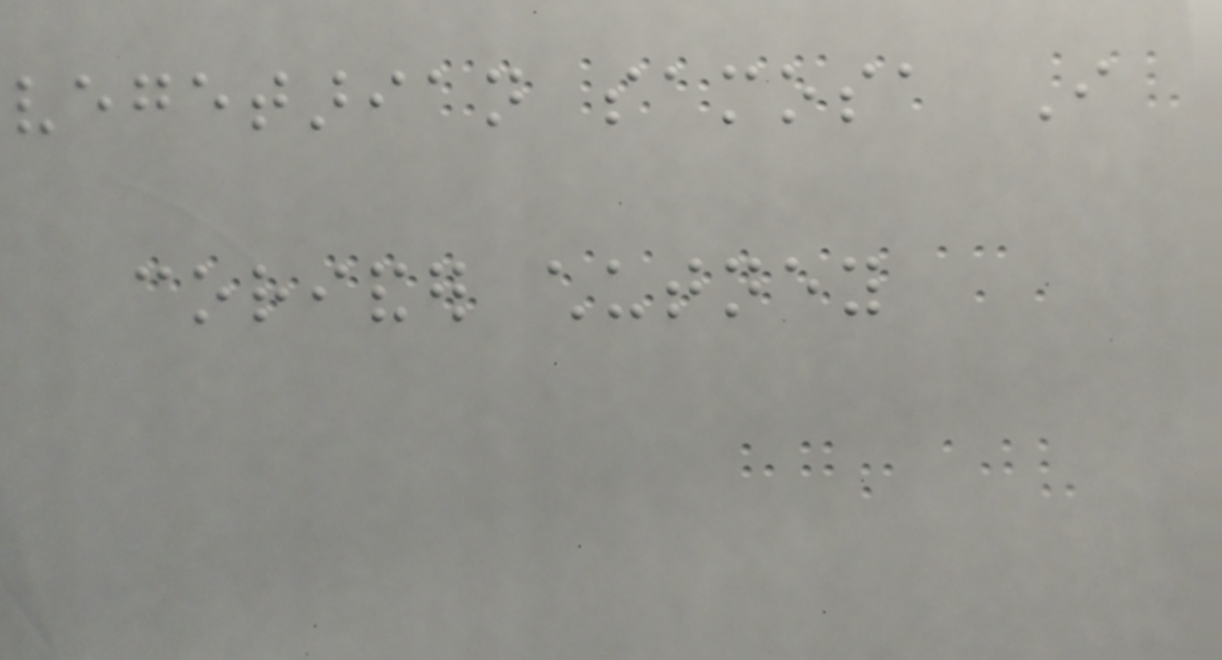vegetarian samosa I
coriander chutney
